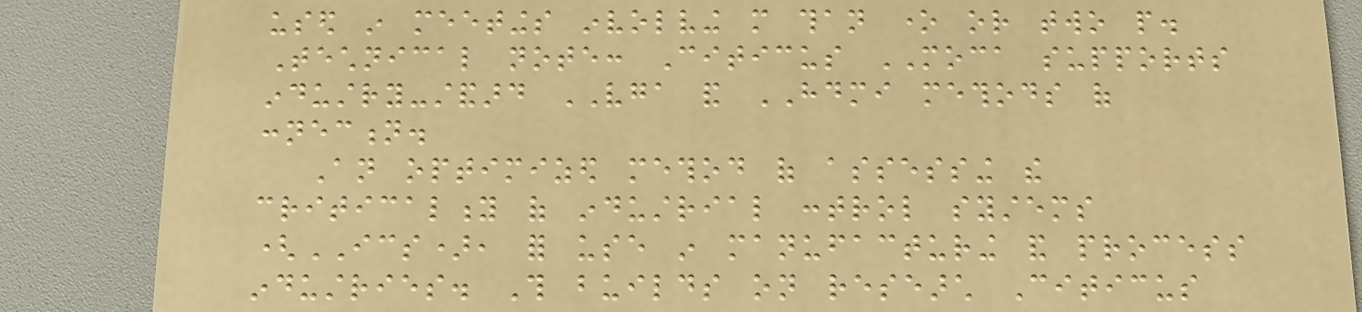used in meetings involving more than one or two people.
Technical note: Citicus MOCA supports
industry-standard VGA and HDMI methods of
connection.
An optimized method of assessing the
criticality of industrial control systems
(ICS), for use in manufacturing and process
industries. This builds on research Citicus
